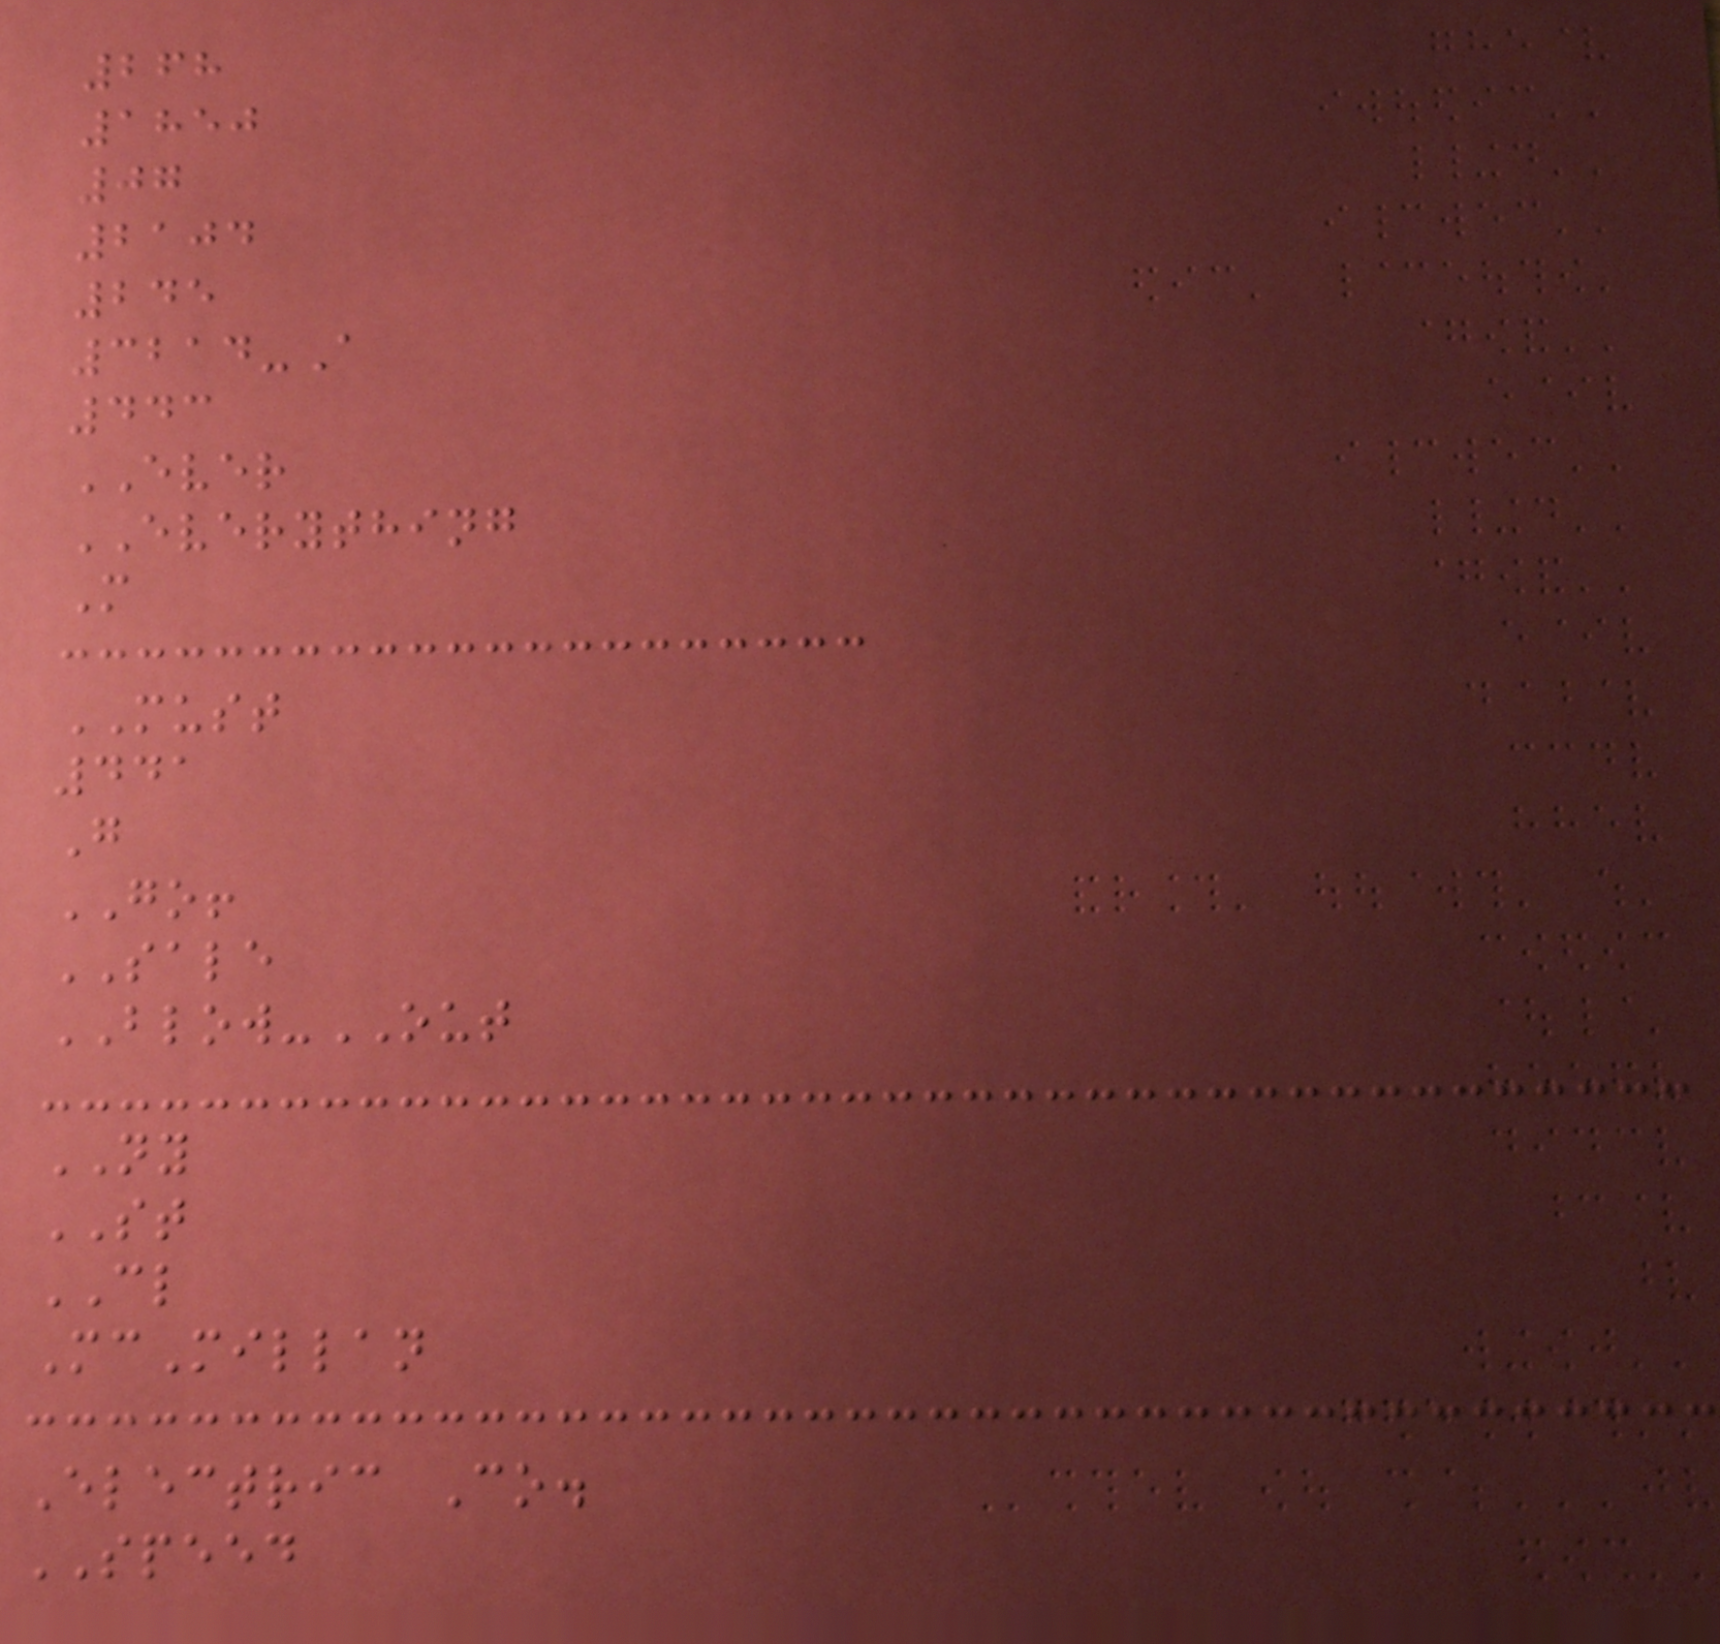268
1850
07
2104
245
3214-A
443
EVER
EVERYTHING
M
MUST
441
G
GO!
SALE
BLOW-OUT
NY
ST
CL
McMillan
Electric Co.
SPEED
